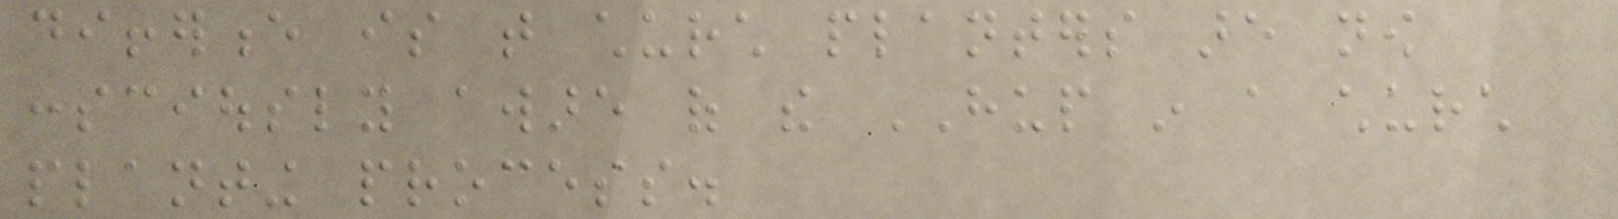difference is that church planters are now
consciously aware of the HUP in a church
planting process.
